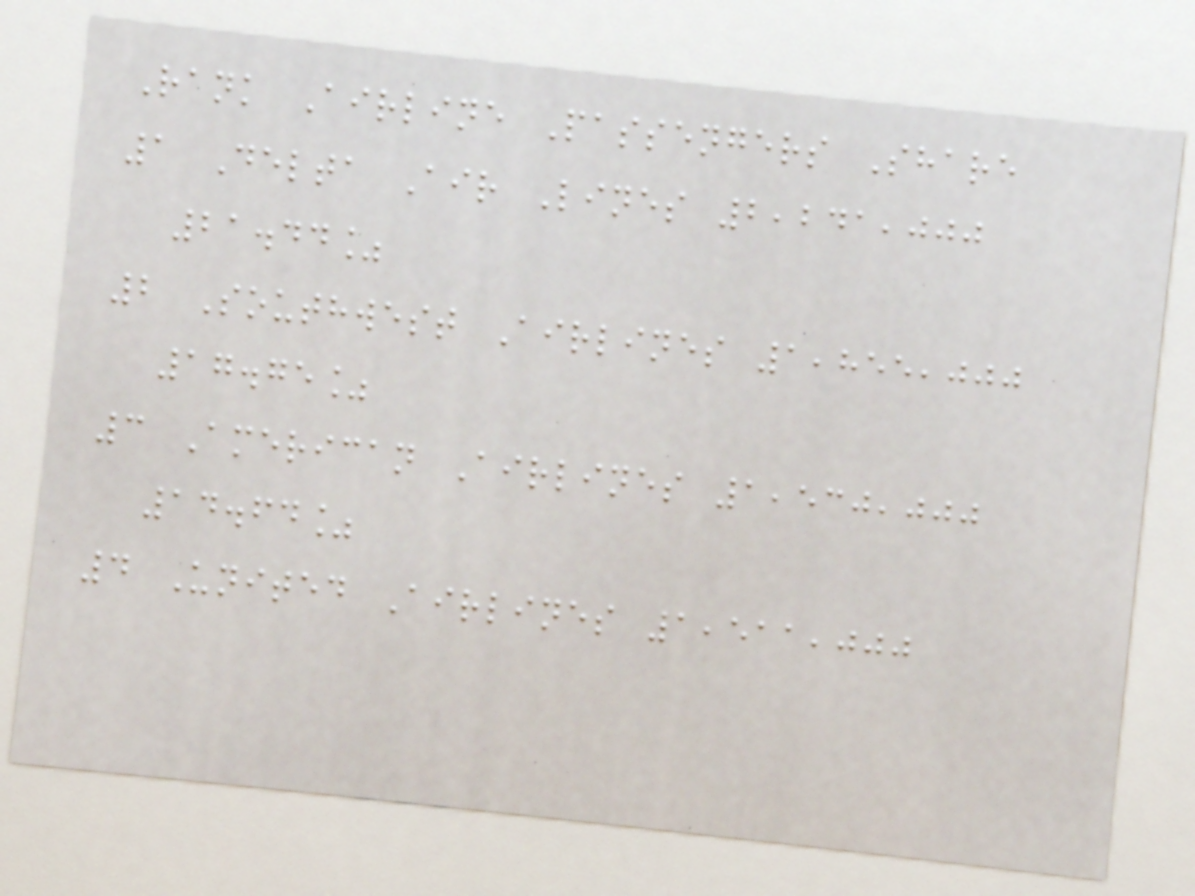Rank Airline Passengers Share
1 Delta Air Lines 2,241,000
21.44%
2 Southwest Airlines 1,855,000
17.75%
3 American Airlines 1,530,000
14.64%
4 United Airlines 1,511,000
